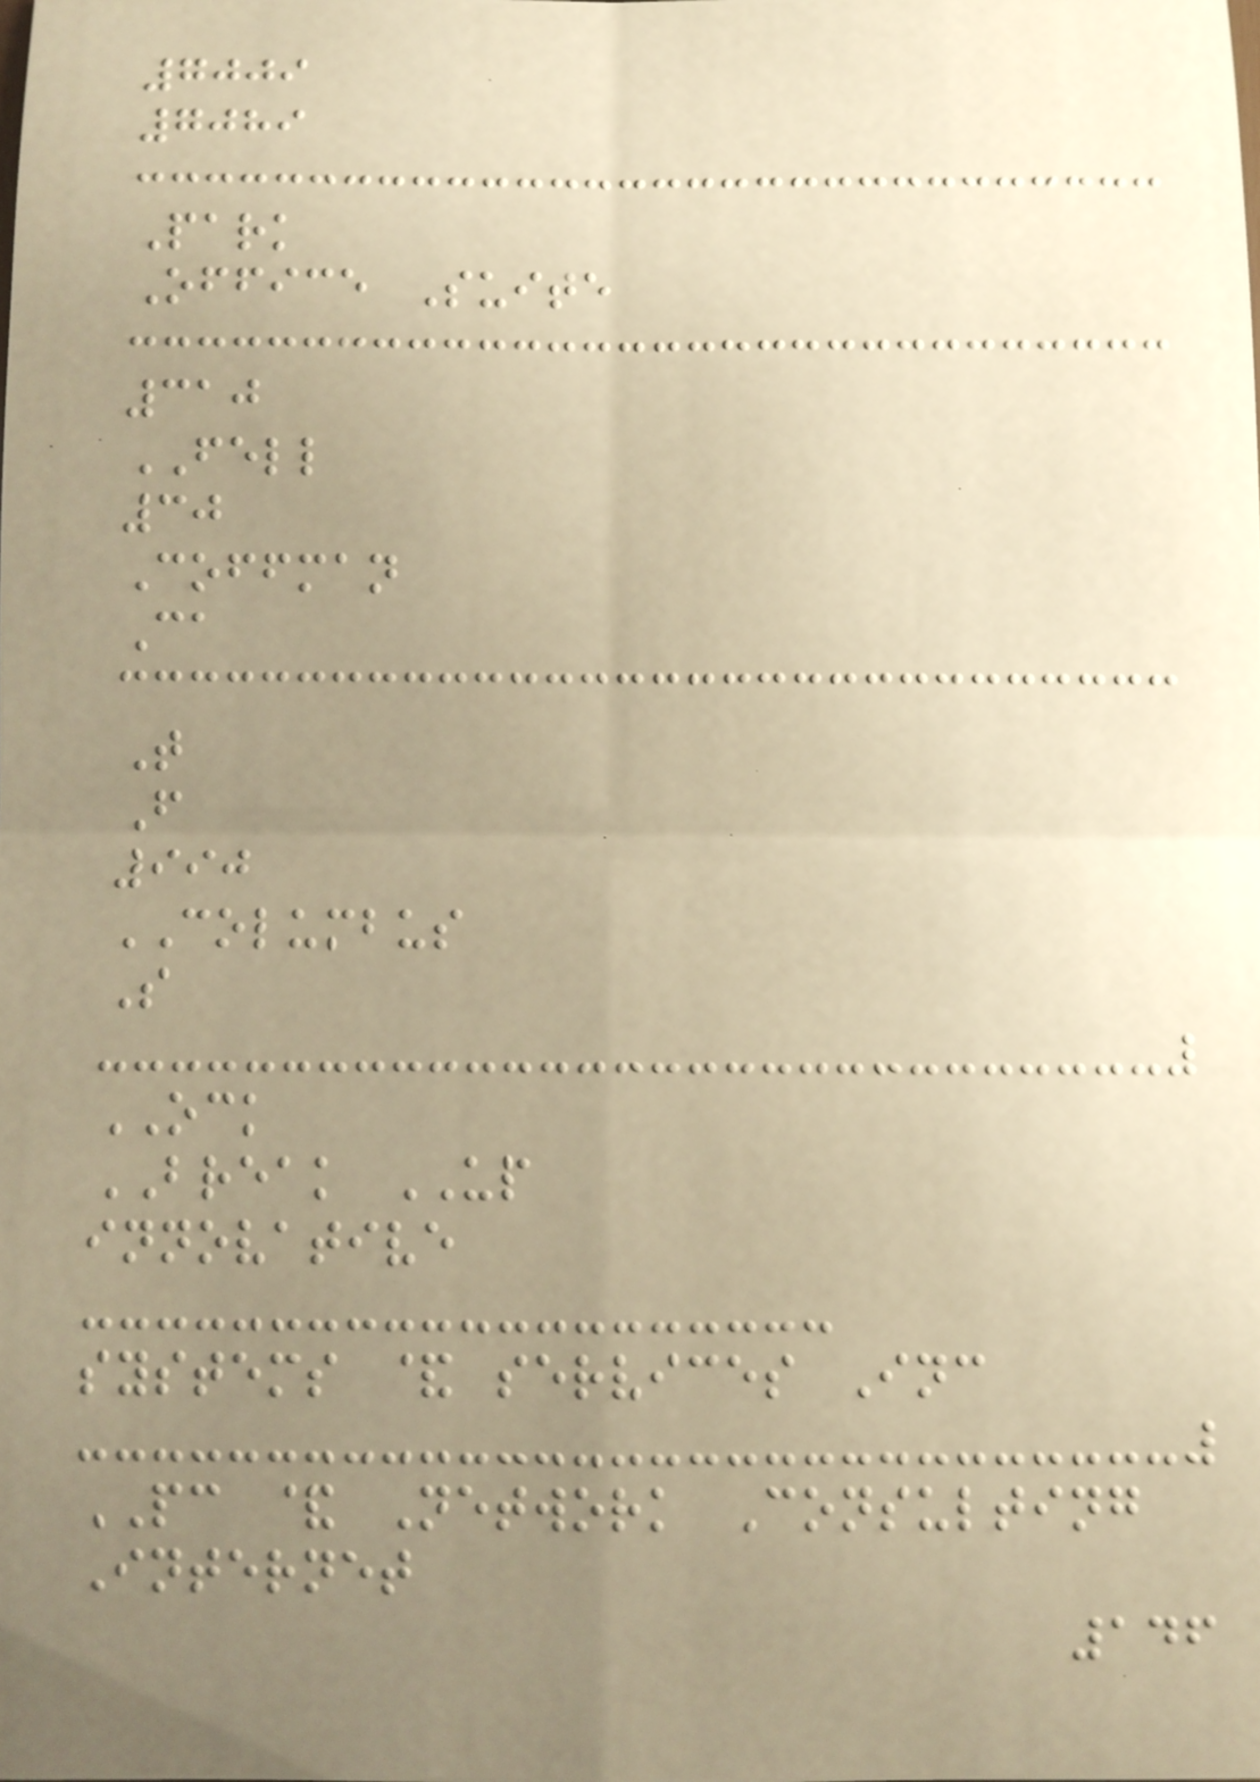7009
7089
Park
Office Suite
310
FELL
30
Coffman
Ca
T
F
990
COLUMBUS
S
OCK
BREAK UP
innovative
systems & services Inc
PC & Network Consulting
Internet
146
